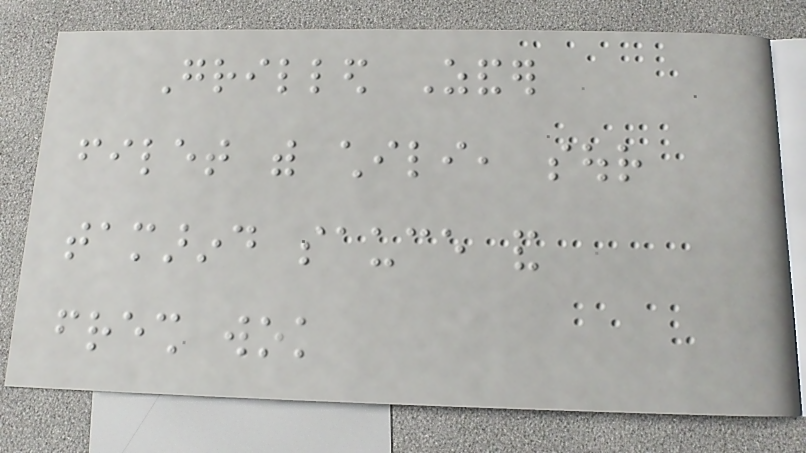Grilled Zander
filet with chili, sour
tamarind sauce and
fresh wok
